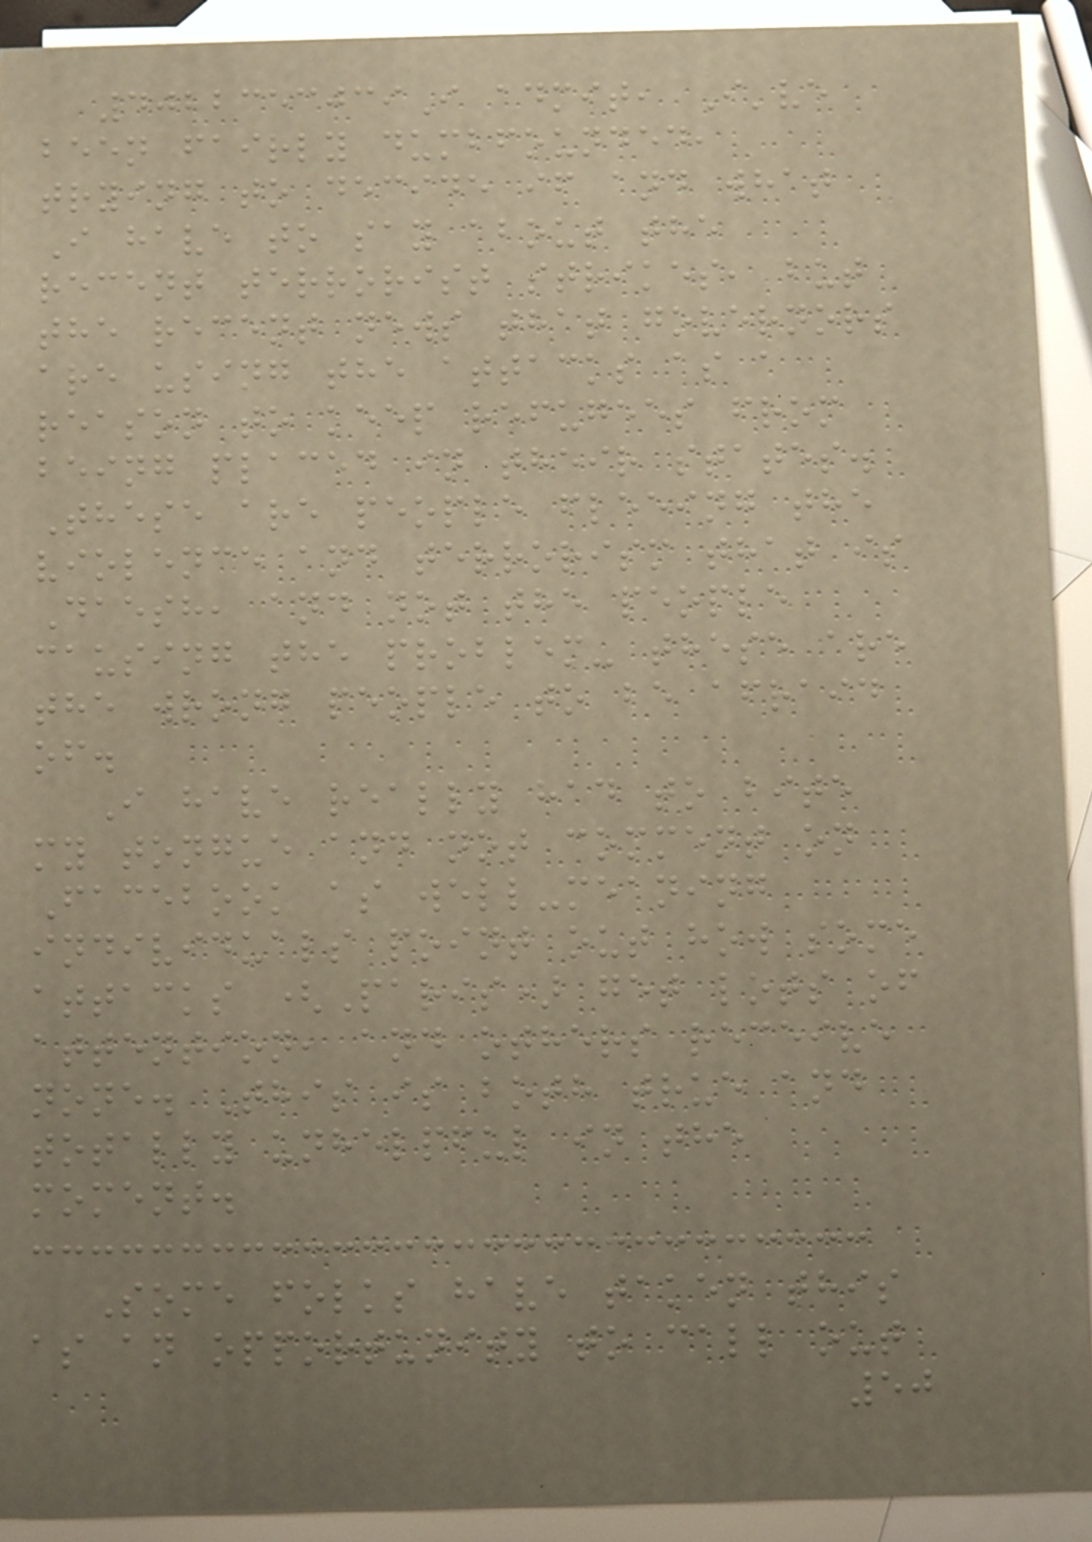4022353039I admit, I've
been fairly dumbfounded,
trying to decide if and what
I have to say about the
recent terrorist strikes, but
the recent news that governors
are using the attacks as a
reason to keep refugees from
being placed in their states.
These are people fleeing the
violence and terrorism that is
Daesh, and not the people
causing the problem- these are
the wrong people to be afraid
of.
I have really had to bite
my tongue and not comment on
Facebook as well-meaning
individuals point out how some
attacks (Paris) get lots of
attention, and others receive
none. This is both true and
totally unhelpful in the
moment.
Some folks have taken this
as an opportunity to call out
50
